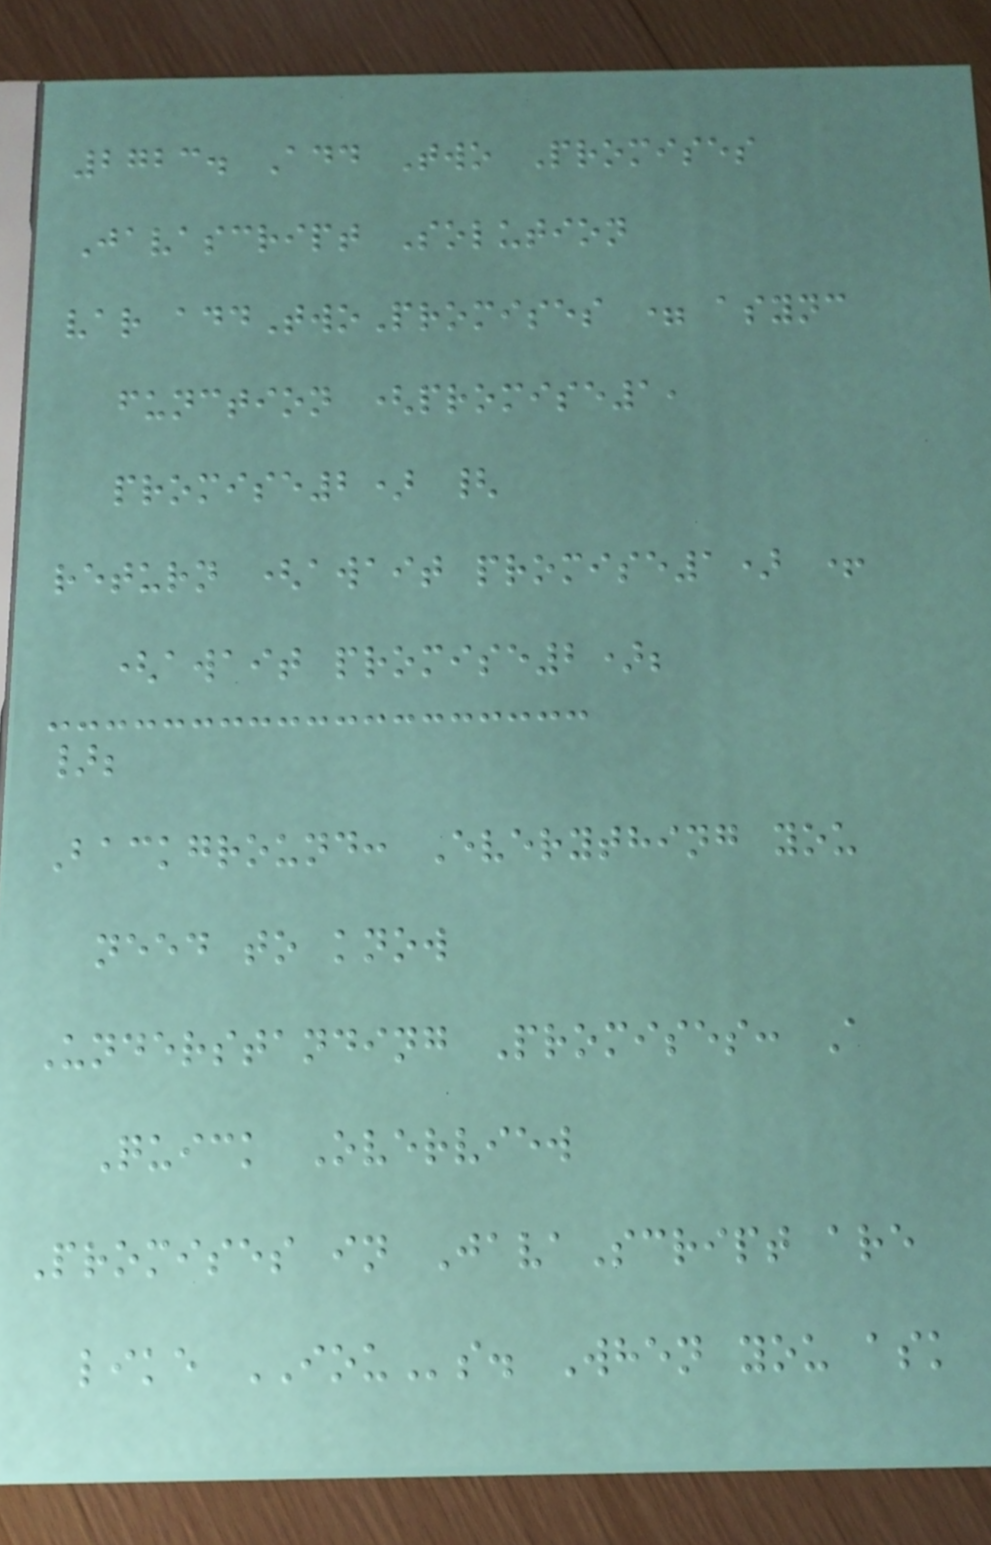2723. Add Two Promises
Javascript Solution
var addTwoPromises = async
function (promise1,
promise2) {
return (await promise1) +
(await promise2);
};
Background: Everything you
need to know
Understanding Promises: A
Quick Overview
Promises in JavaScript are
like IOUs. When you ask
